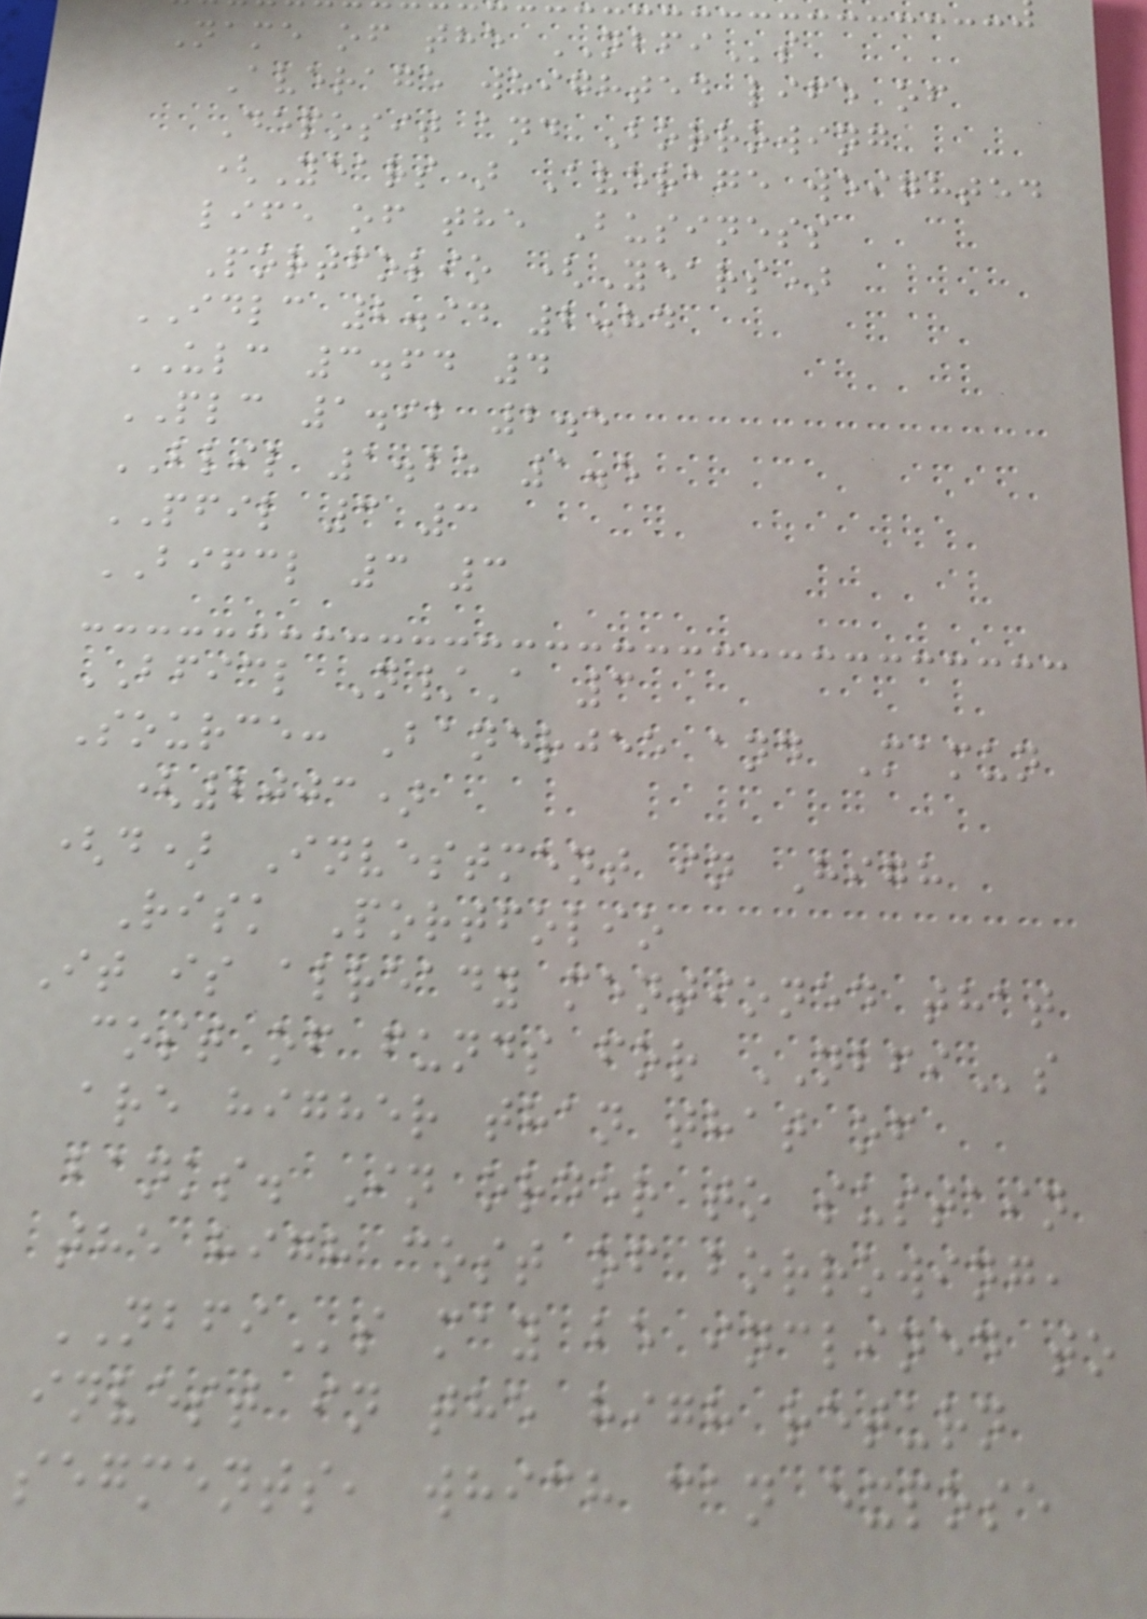Name of the NBFIs
Average weighted life of
Deposit and Borrowing
(Years) Average weighted
life of the Business
Portfolio (Years)
IDLC 2.94 2.84
ULC 3.64 4
PLC 1.92 2.5
BLIL 1.25 1.5
PFIL 3 3
BIFCL 3 3
BFICL N/A 3
Source: Banerjee and Mamun
(2003)
(d) Investment in High
Risk Portfolio
It is already mentioned that
cost of funds for NBFIs
are higher than that of
banks. In order to sustain
the high cost of borrowing,
NBFIs may be inclined to
invest in the high return
segments, which can expose
